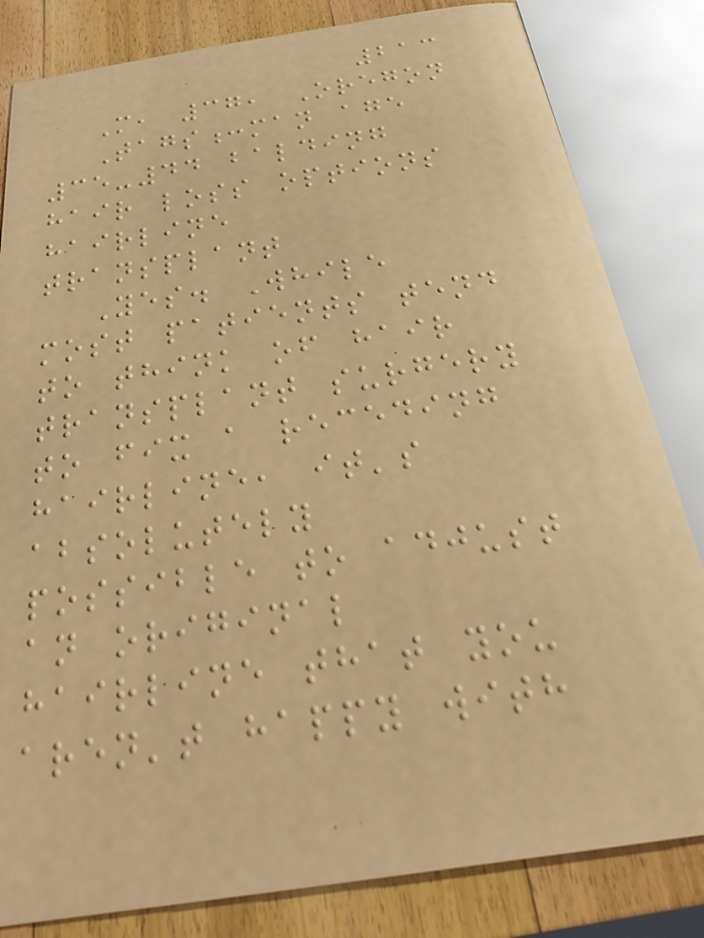213
M, 37, Oregon
Tags:man age
35-44 balding
hair loss options
hairline
transplant
Yes. While
most patients tend
to think of hair
transplant surgery
to fix a receding
hairline, it's
absolutely
possible to adjust
an original
hairline that you
aren't happy with
